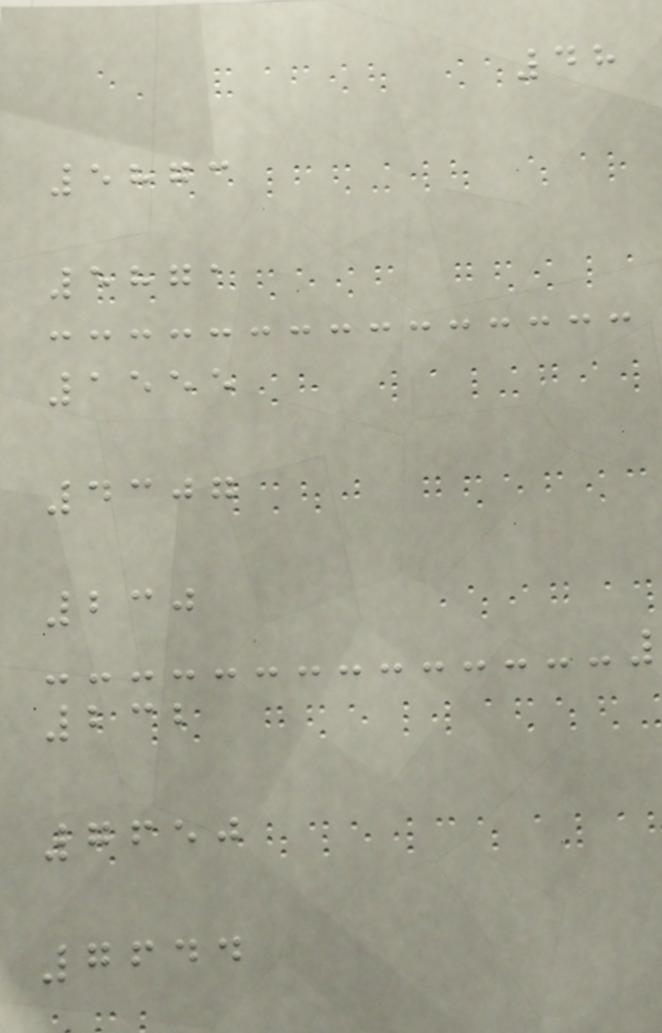48
5873
5871
1555
4307
230
232
7650
7644
